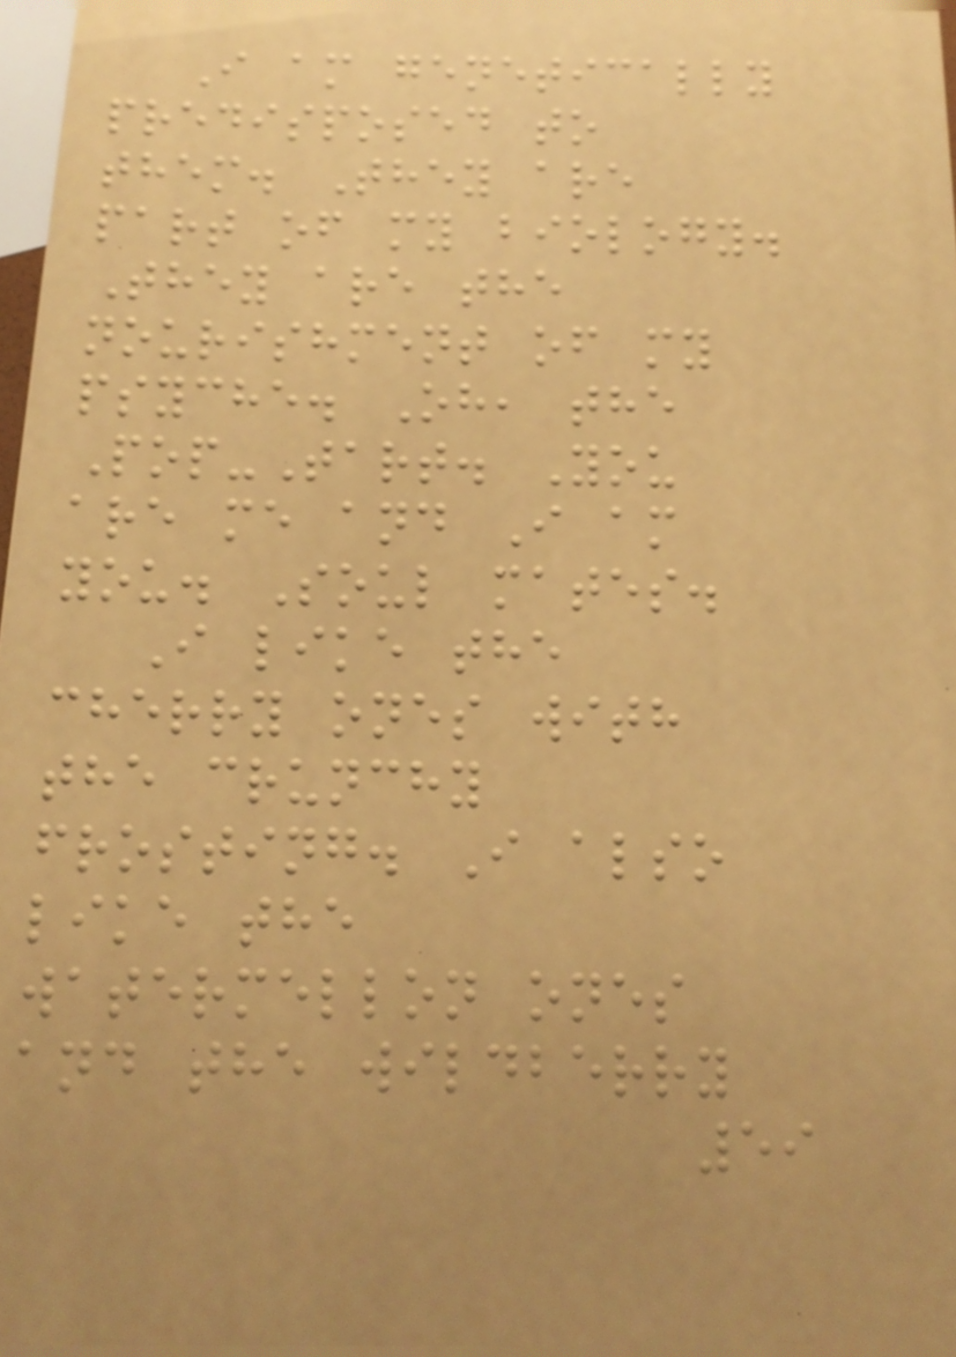I am genetically
predisposed to
them. They are
part of my biology.
They are the
nourishment of my
psyche. Oh, the
Pop-Tart. You
are me and I am
you. Soul mates.
I like the
cherry ones with
the crunchy
frosting. I also
like the
watermellon ones
and the wildberry
59
